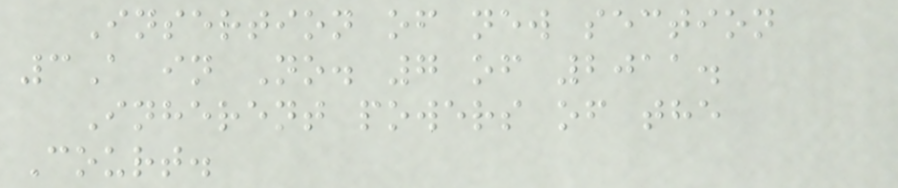Insertion of new section
3A in No. 7 of 2011.
Inherent powers of the
Court.
